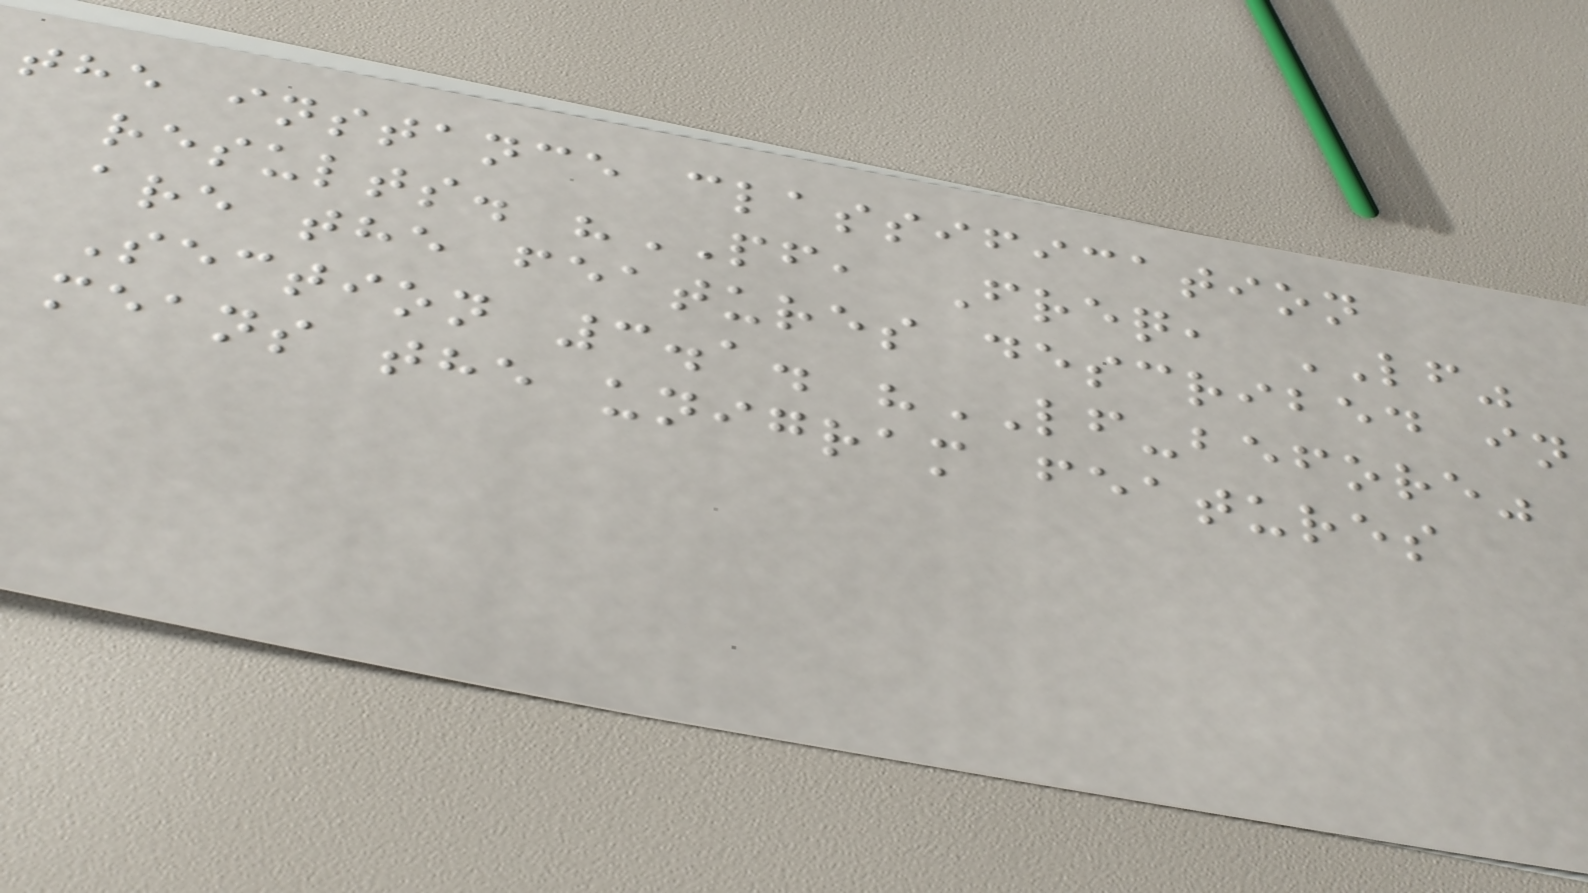the instance classification
results. "PF, Freq, LF"
are the features described in
Section 3.1. "LF-before"
means the unigram features
